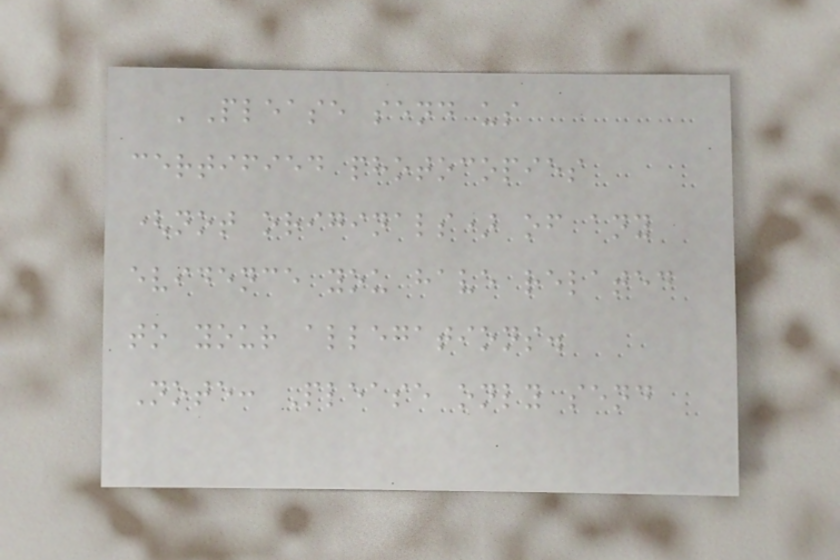'Please send us
certified photocopies
(not originals) of any
evidence you have related
to your allegations.
Note: Please only send
